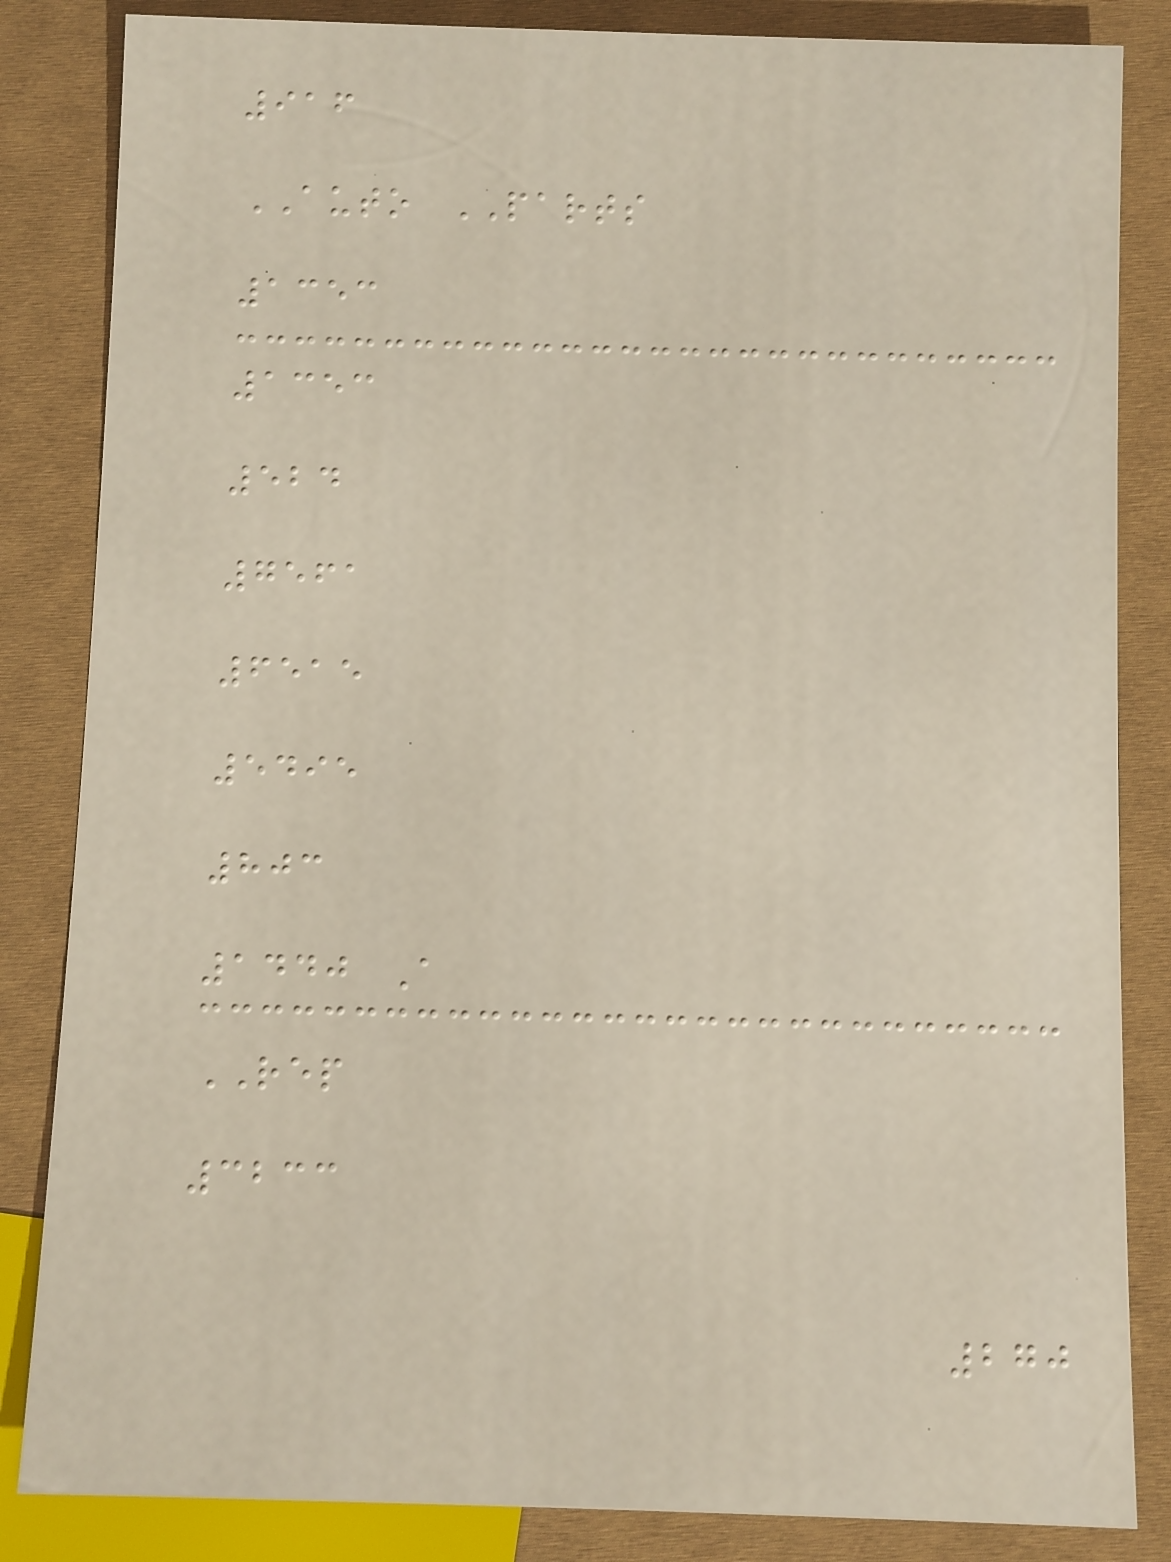916
AUTO PARTS
1353
1353
524
7561
6515
5495
803
1440 A
REP
3233
270
